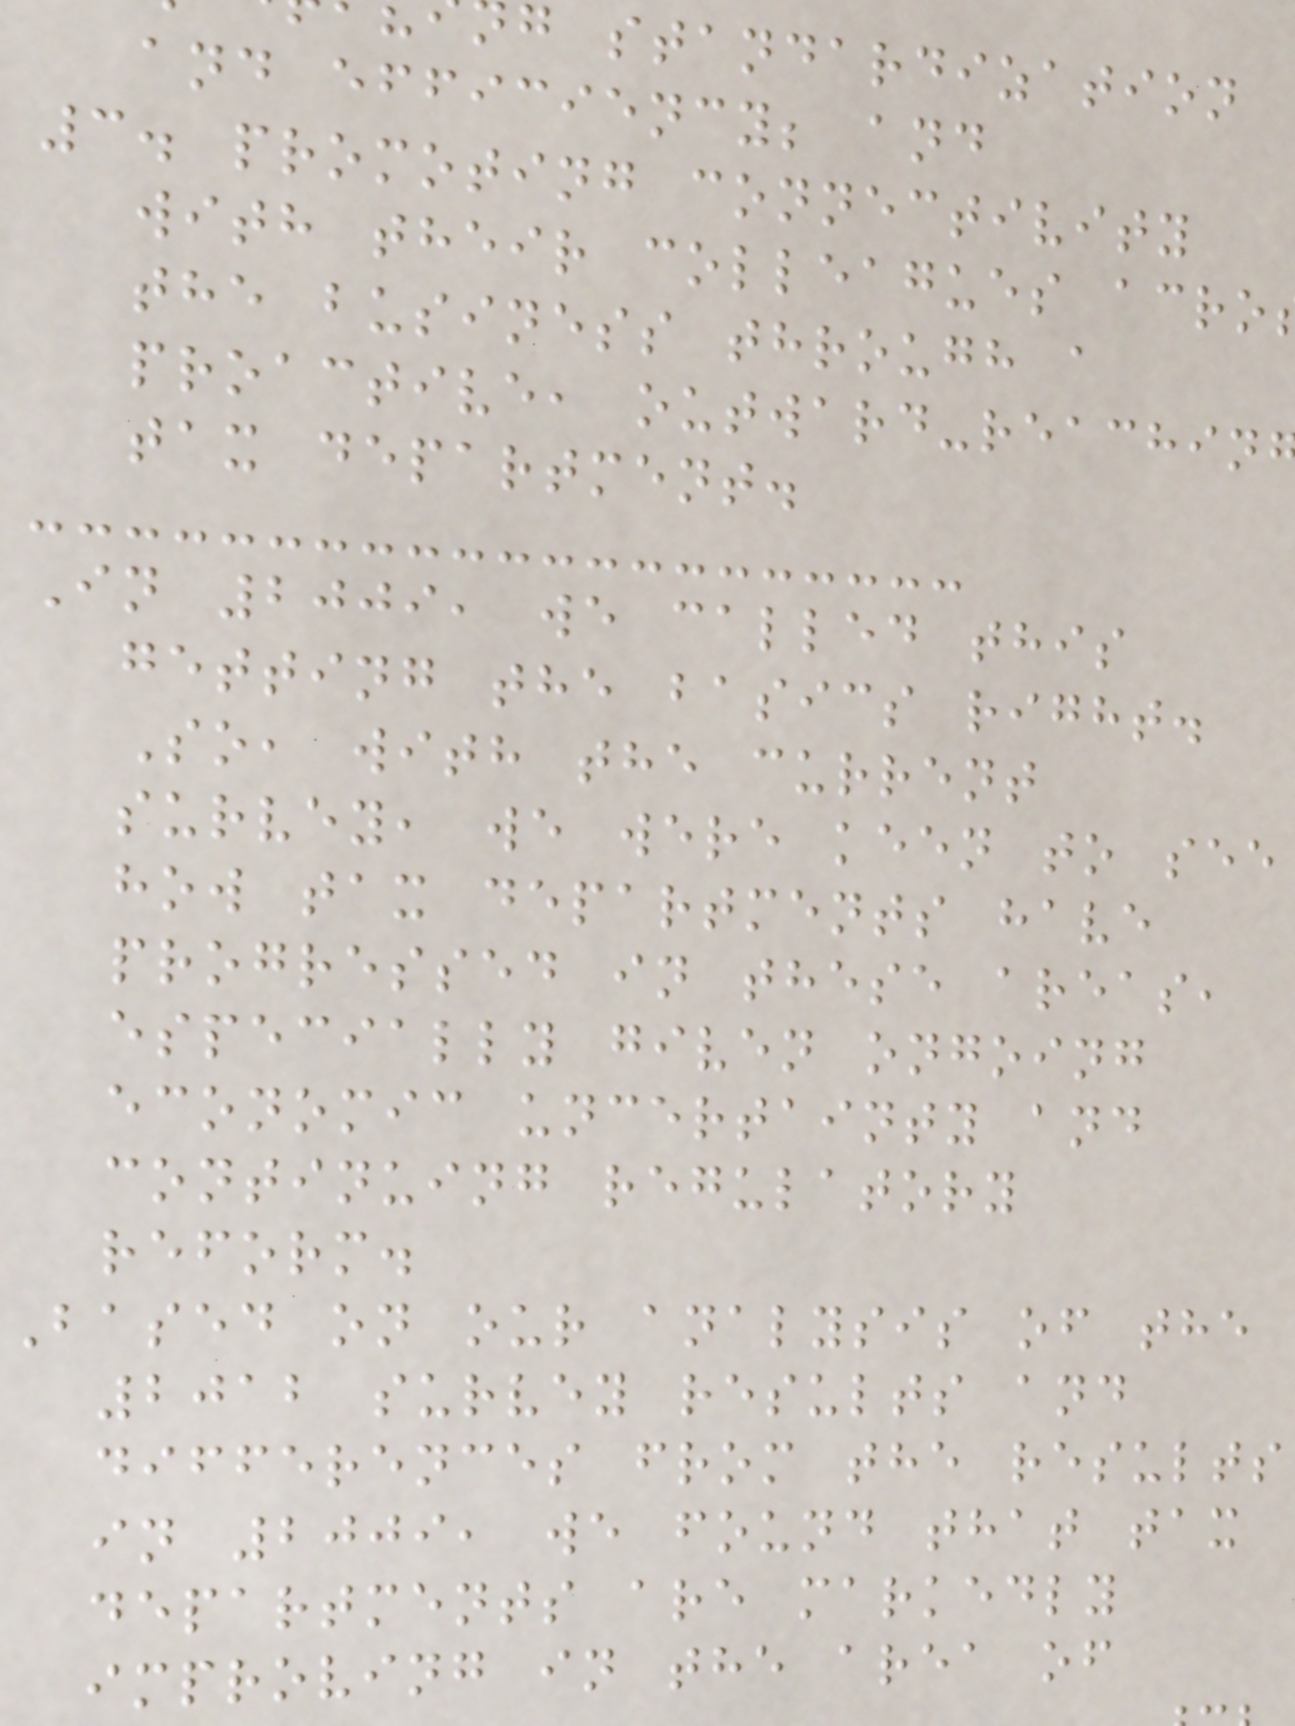g standardization
and efficiency; and
3. promoting connectivity
with their colleagues acro
the business through a
proactive, outward-reachin
tax department.
In 2009, we called this
getting the basics right.
So, with the current
survey, we were keen to see
how tax departments have
progressed in these areas,
especially given ongoing
economic uncertainty and
continuing regulatory
reform.
Based on our analysis of the
2012 survey results and
differences from the results
in 2009, we found that tax
departments are markedly
improving in the area of
